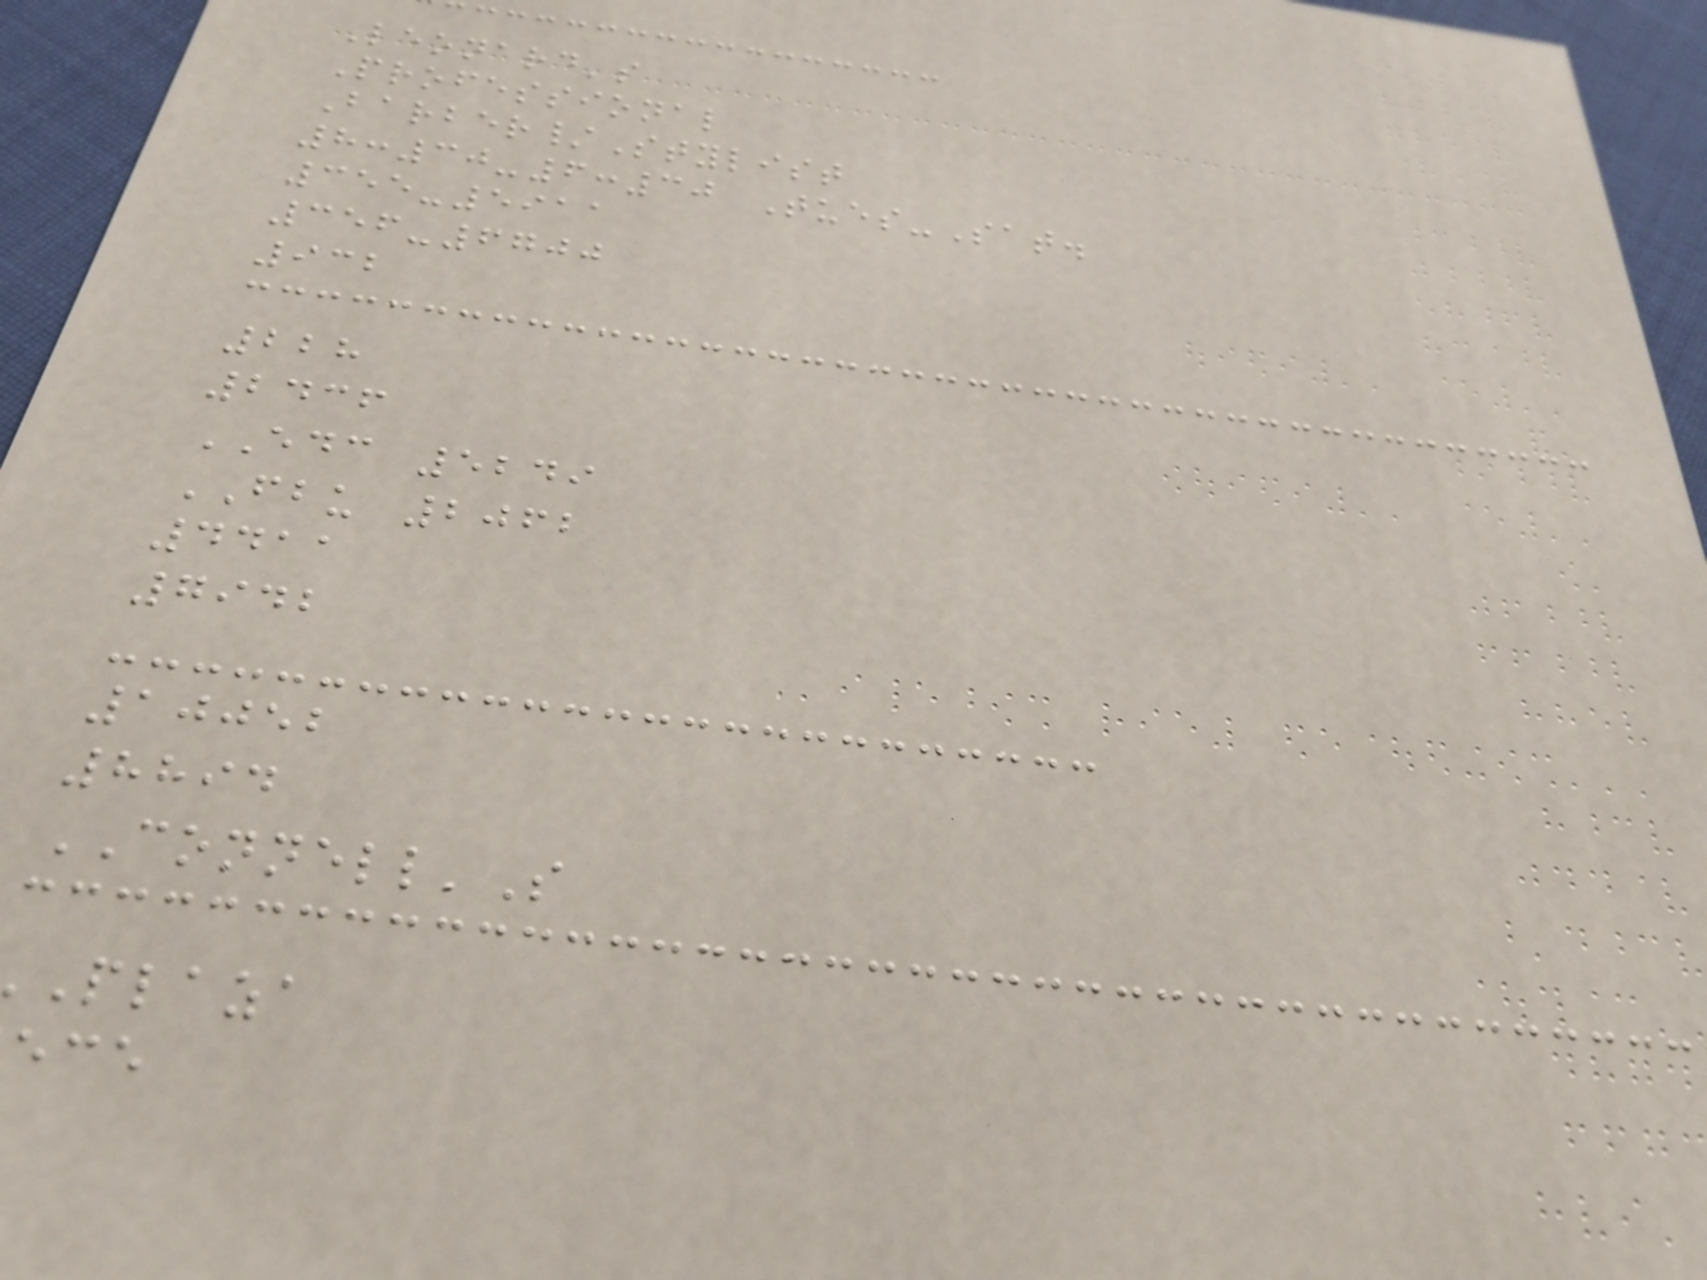Leonard's
Professional
Barber/Stylist
8:30-6:30 Tues-Sat.
355-5911
356-6700
932
228
2436
EDC 5249
FBU 2062
4411
7942
10052
8894
CONNELL'S
plaza
